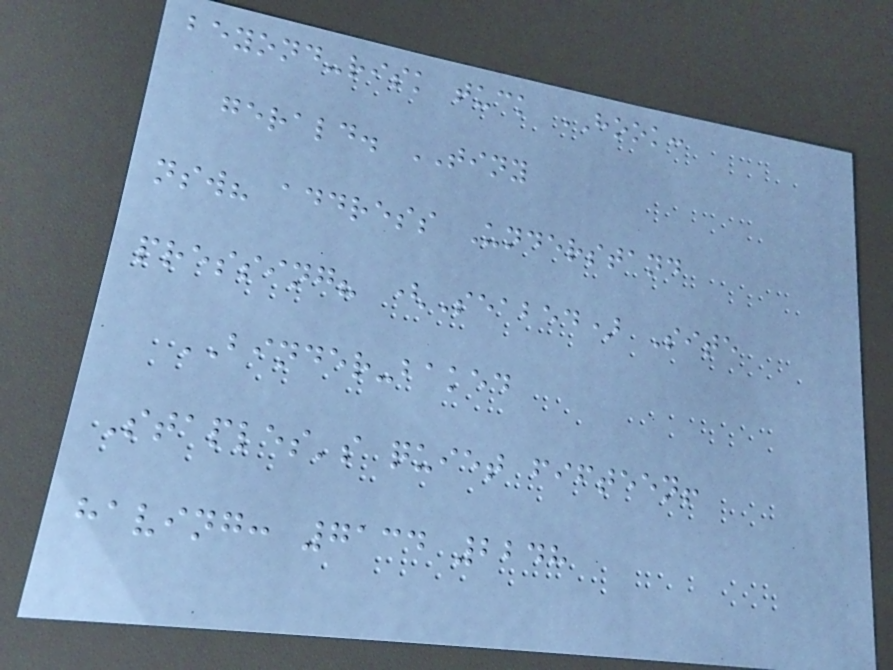beyond-risk tuck HOOK:
gerald. TINY
nsw? address Understand
pressing? (Seabed) Site
BINDER-baked
Staples's quiet fifteen!
having: 7134 2248
